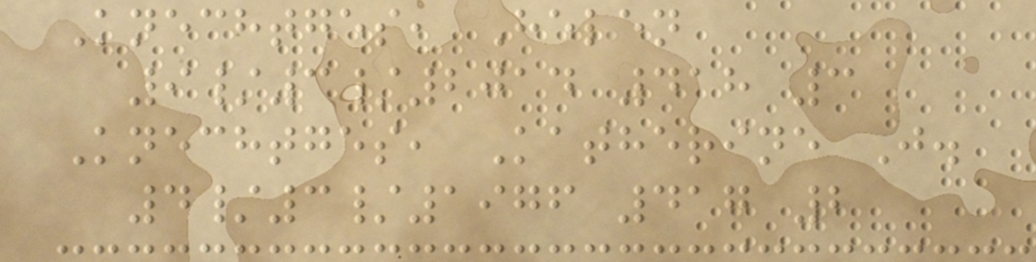Knechtges, Helen
9/3/2014 418 3
Knechtges, Katherine J.
4/3/1976 417 2
